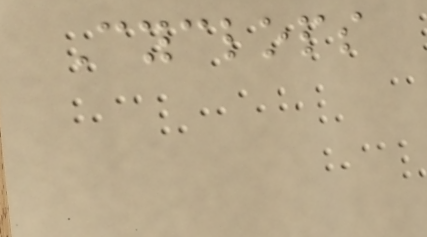Cyclops
